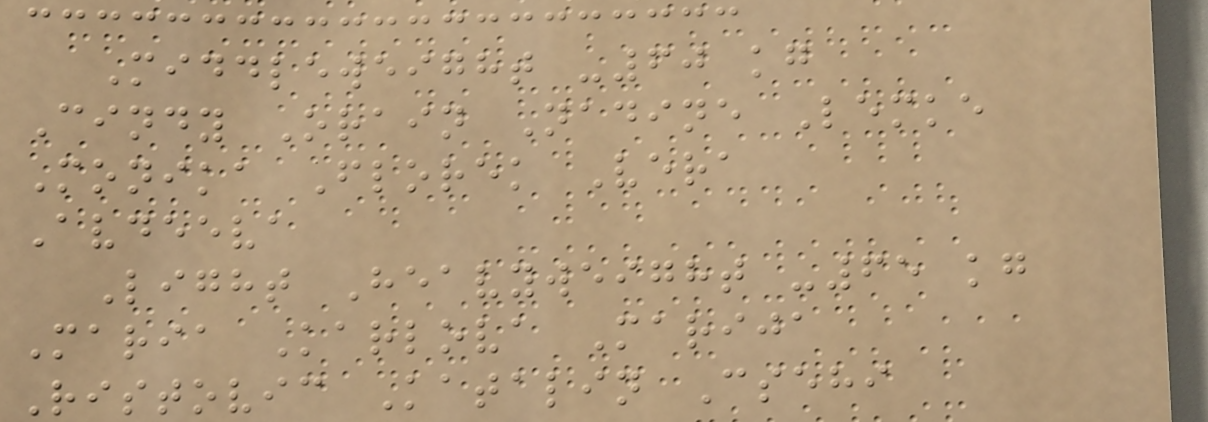Middleweight -60 kg
Cindy Orain Nadine Lemke
Monika Florek Vera
Avdeeva
Light Heavyweight -65 kg
Maria Karlova Marija
Ristovic Katalin Csehi
